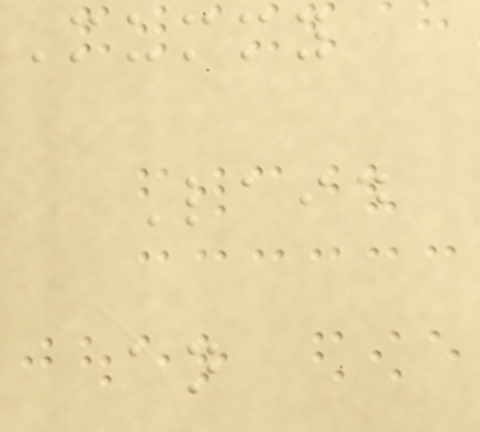Mummy
Laid
an
